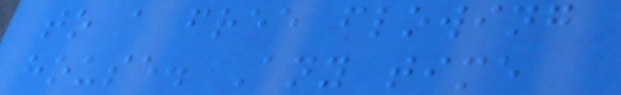to a free flowing
house. Any time
